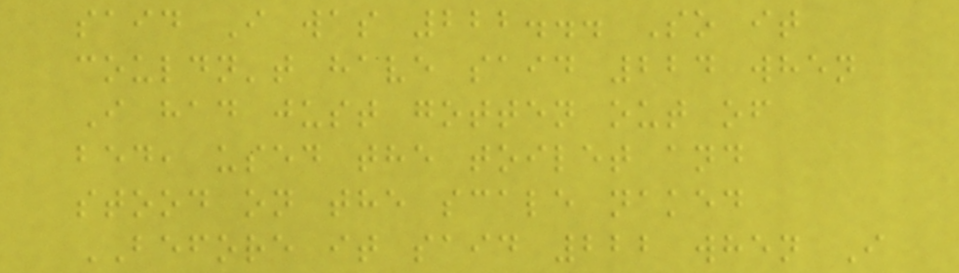said I was 222... So it
couldn't have said 224 when
I had just gotten out of
bed, used the toilet and
stood on the scale naked
BEFORE it said 222 when I
